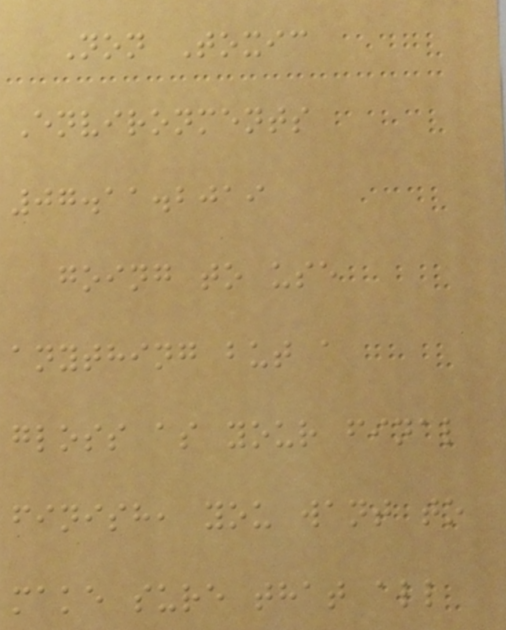Non Toxic
Environments
07.11.2019
going to use
anything but a
gloss as your final
finish, you want to
make sure that all
